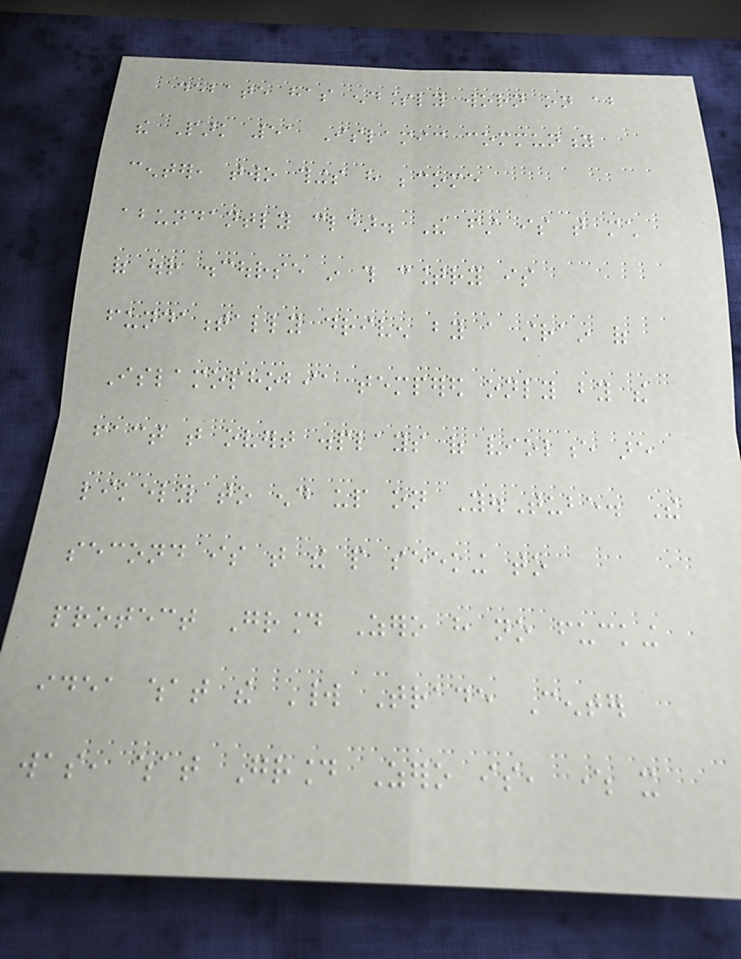debate has endlessly worn on about
the Park 51 Islamic community
center, two things have become
abundantly clear. The first is that much
of our discourse in this country is
fundamentally driven by a strain of
Islamophobia tempered only by the
fact that overt displays of violence are
likely to end up on YouTube. The
second is that the people seeking to
protect Ground Zero have no fucking
idea what the World Trade Center
was, what Ground Zero is, where it
